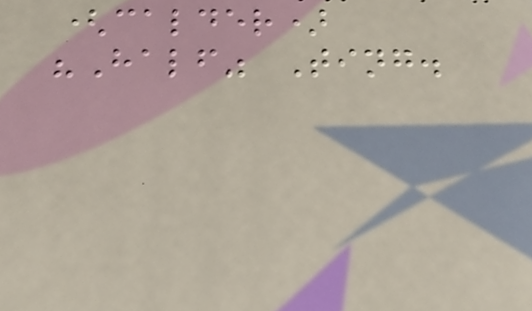(calder)
"Half" Ting.
